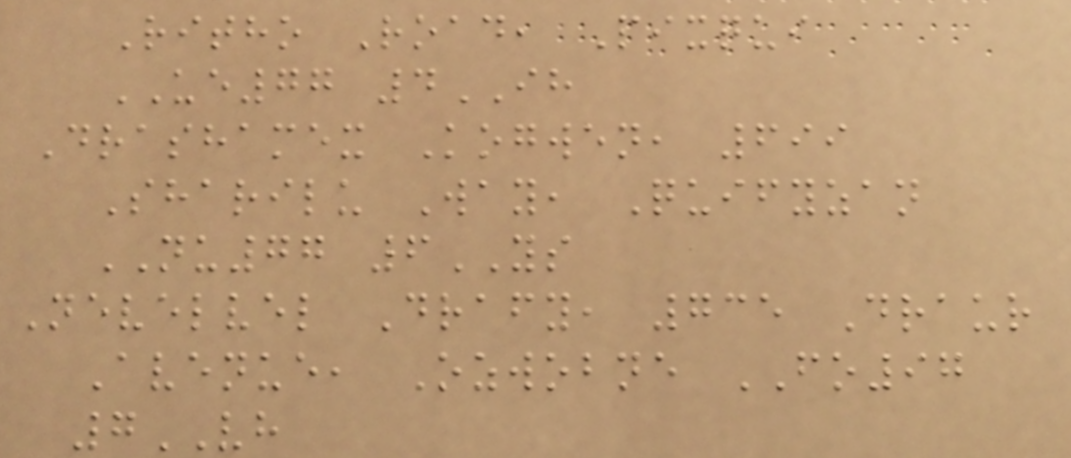Ritho Road, Pixqui
UE77 4IH
Drashamex Kogwen, 699
Sharilu Way, Quifyzan
NU77 6YS
Nevelvel Drafy, 735 Draur
Avenue, Ozwobne FO97
7VH
